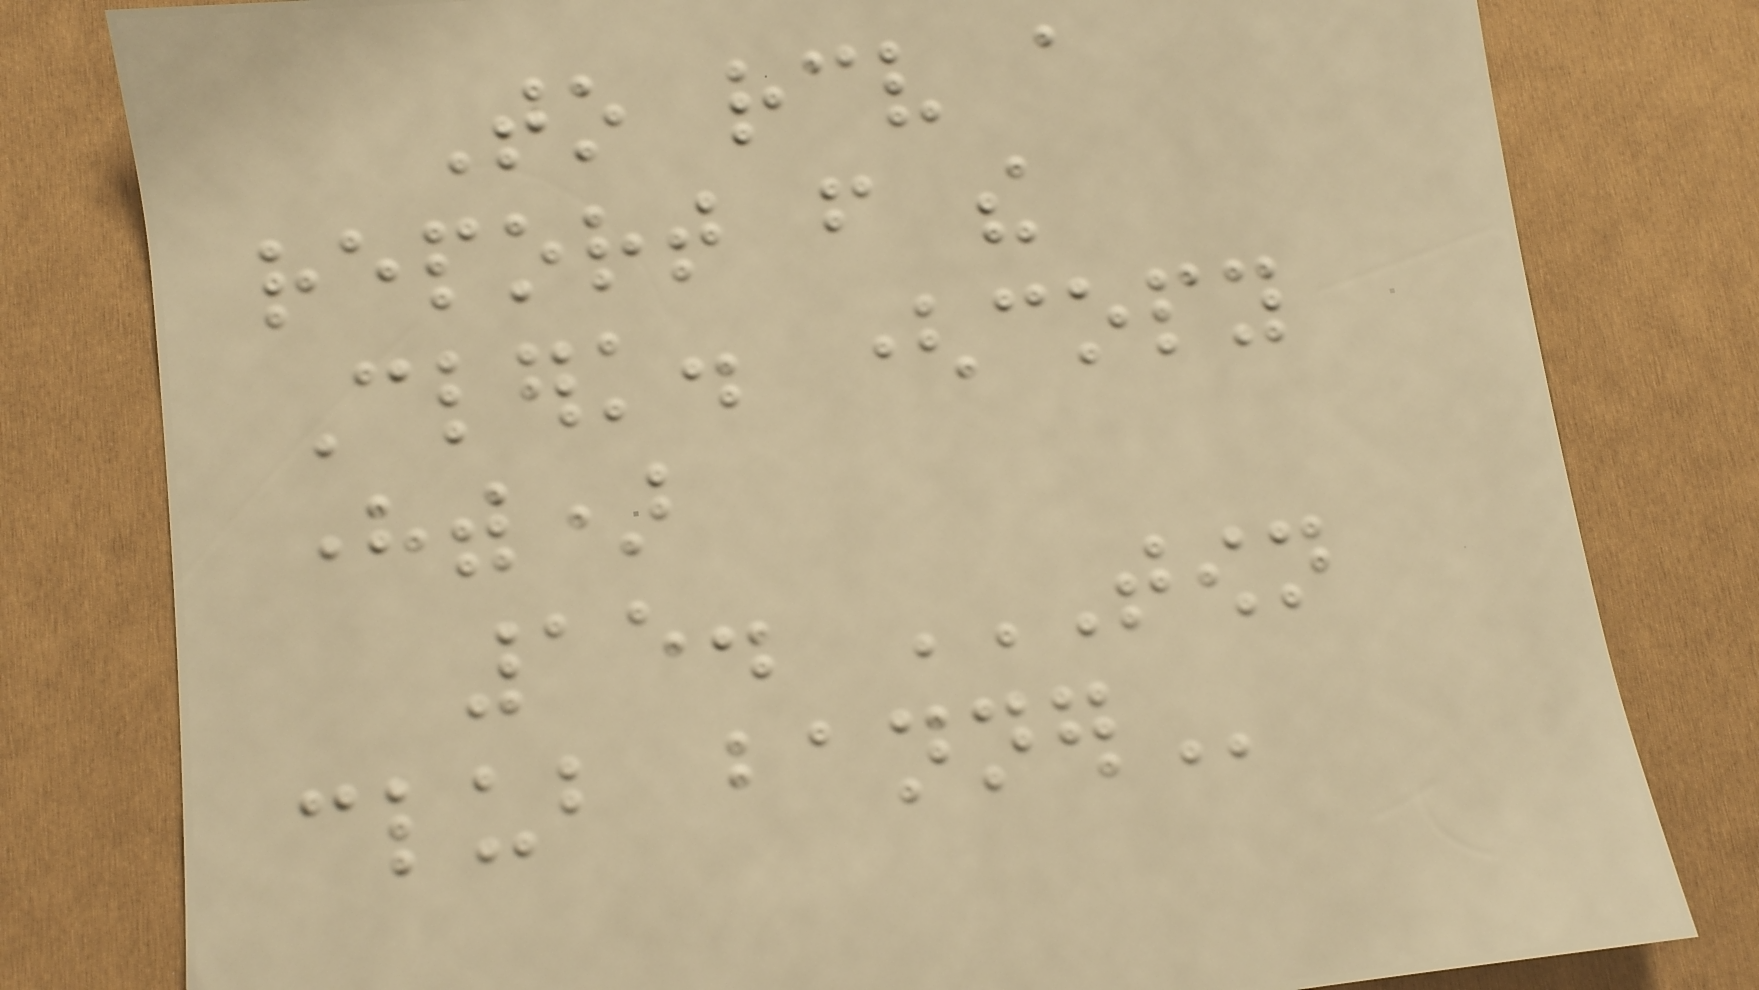To receive a
report from the
Clerk. (copy
herewith)
15. TOWN
CLUB BANNER
